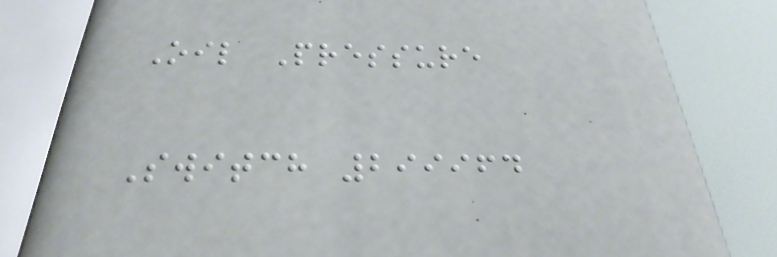Oil Pressure
Switch 299964
